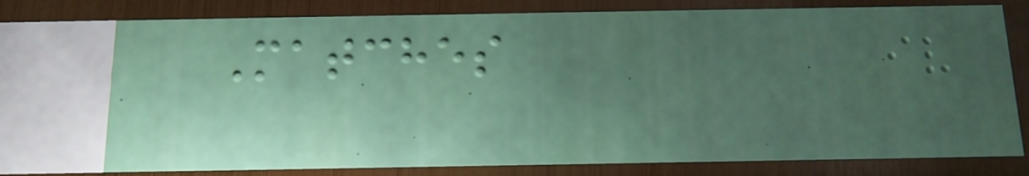Matches
